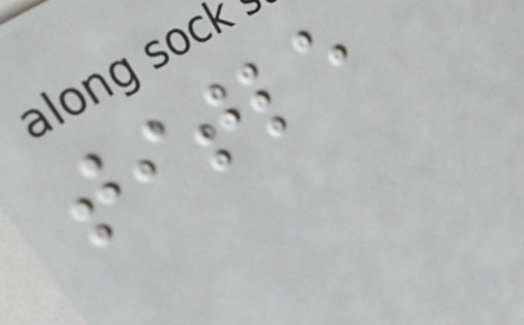title
